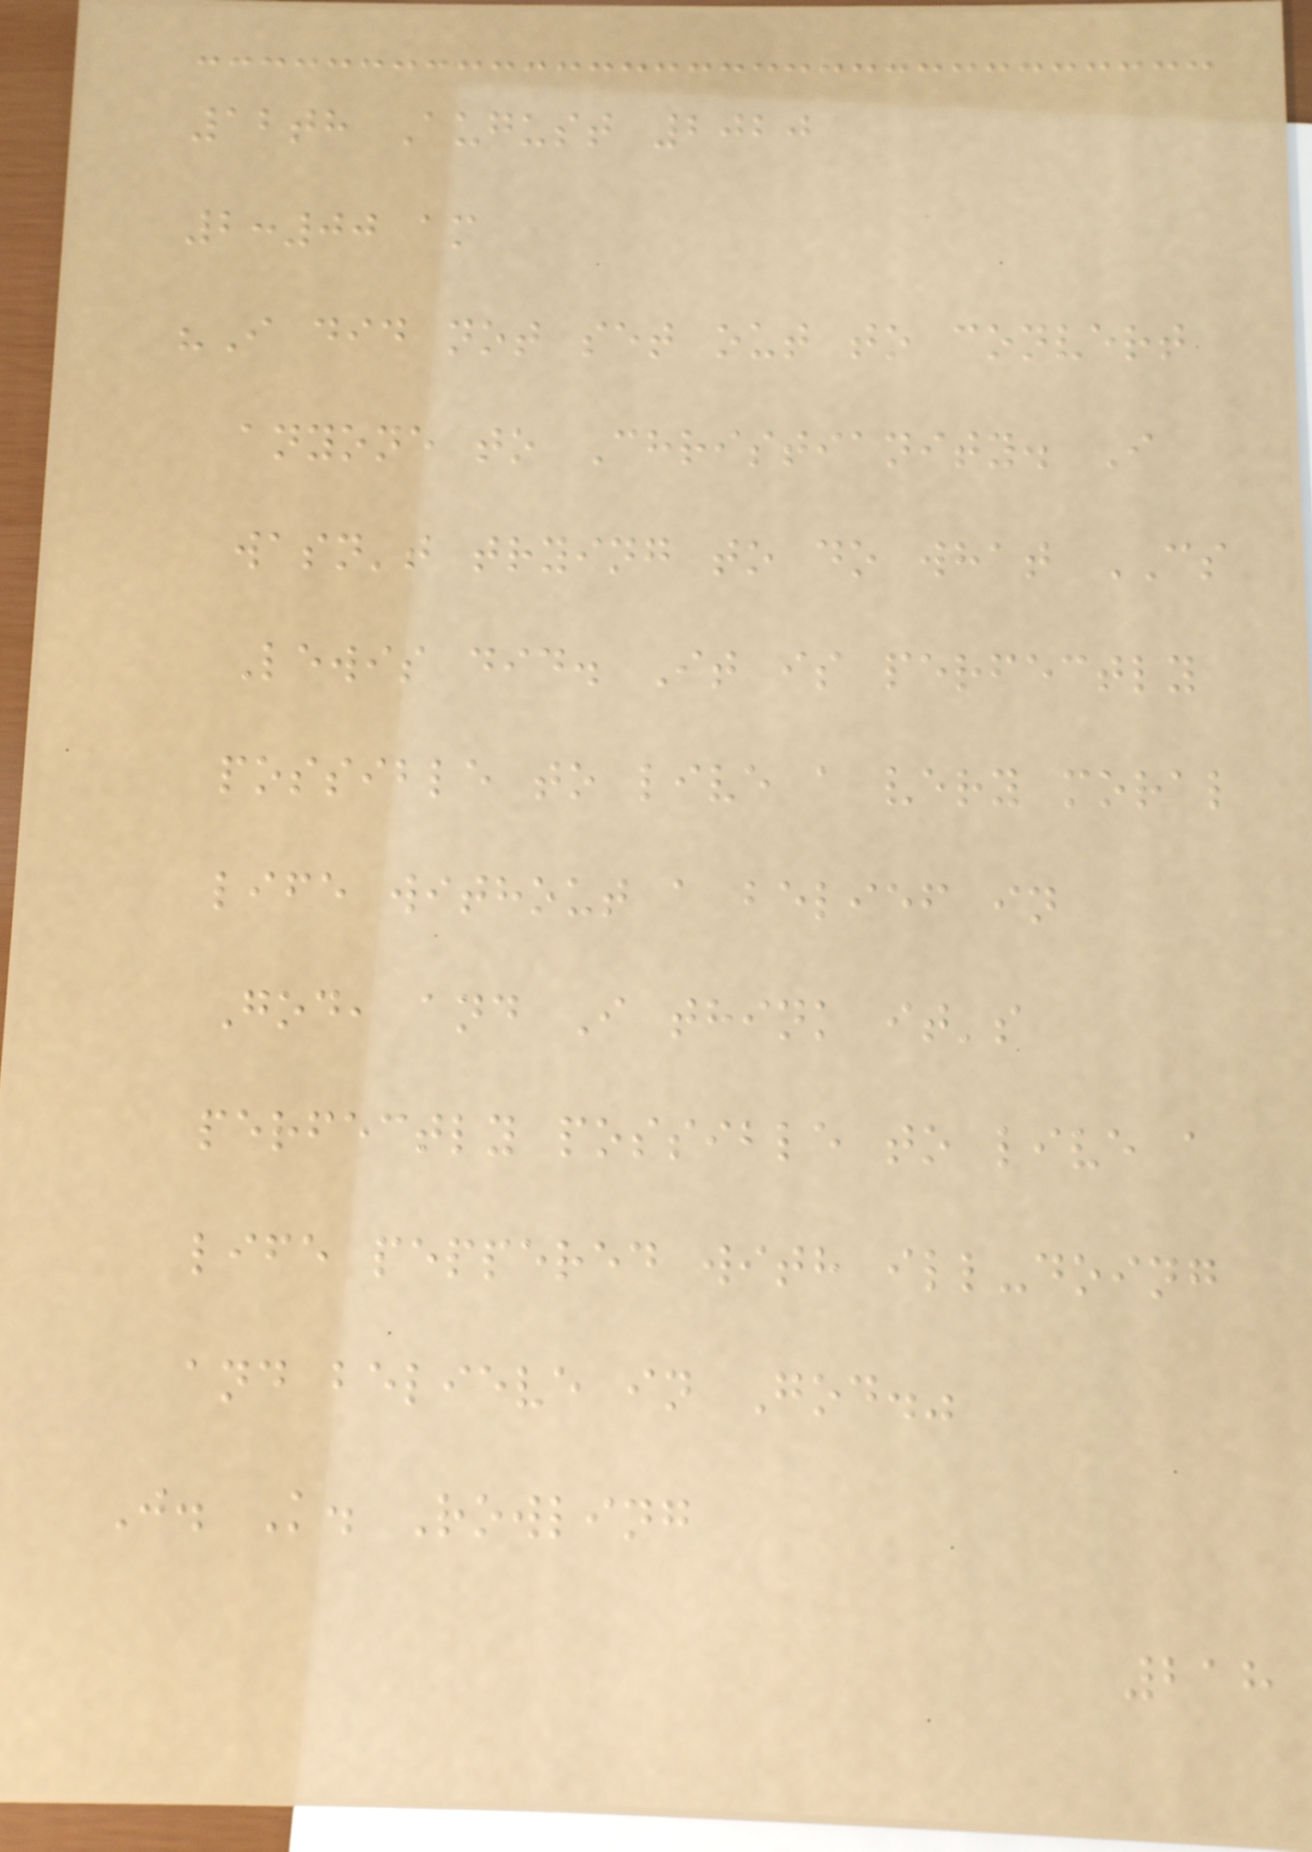12th August 2020
2:00 am
"I did not set out to convert
anyone to Christianity. I
wasn't trying to do what CS
Lewis did. It is perfectly
possible to live a very moral
life without a belief in
God, and I think it's
perfectly possible to live a
life peppered with ill-doing
and believe in God."
J. K. Rowling
218
